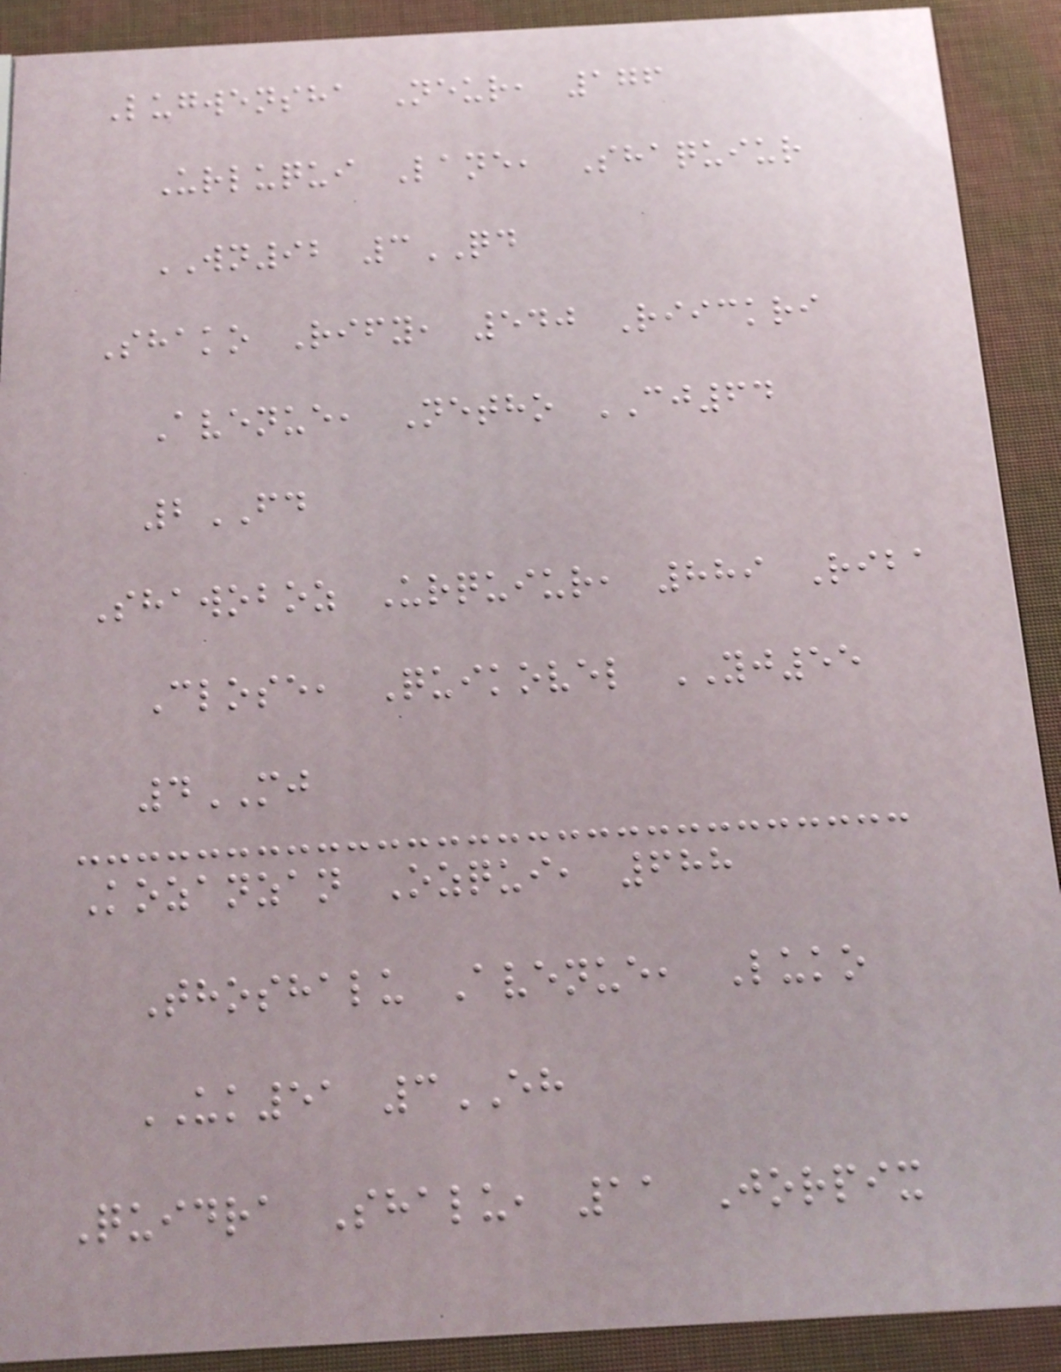Lugwensha Neur, 176
Urluqui Lane, Shaquiur
WN92 3QD
Shako Rify, 540 Riickri
Avenue, Netho CJ64
2FD
Shawoboz Urquiur, 889 Riba
Close, Quikovel YJ55
4MJ
Kozanzan Ozqui, 688
Thoshalu Avenue, Luko
UK51 3EH
Quidra Shalu, 11 Jorpix
